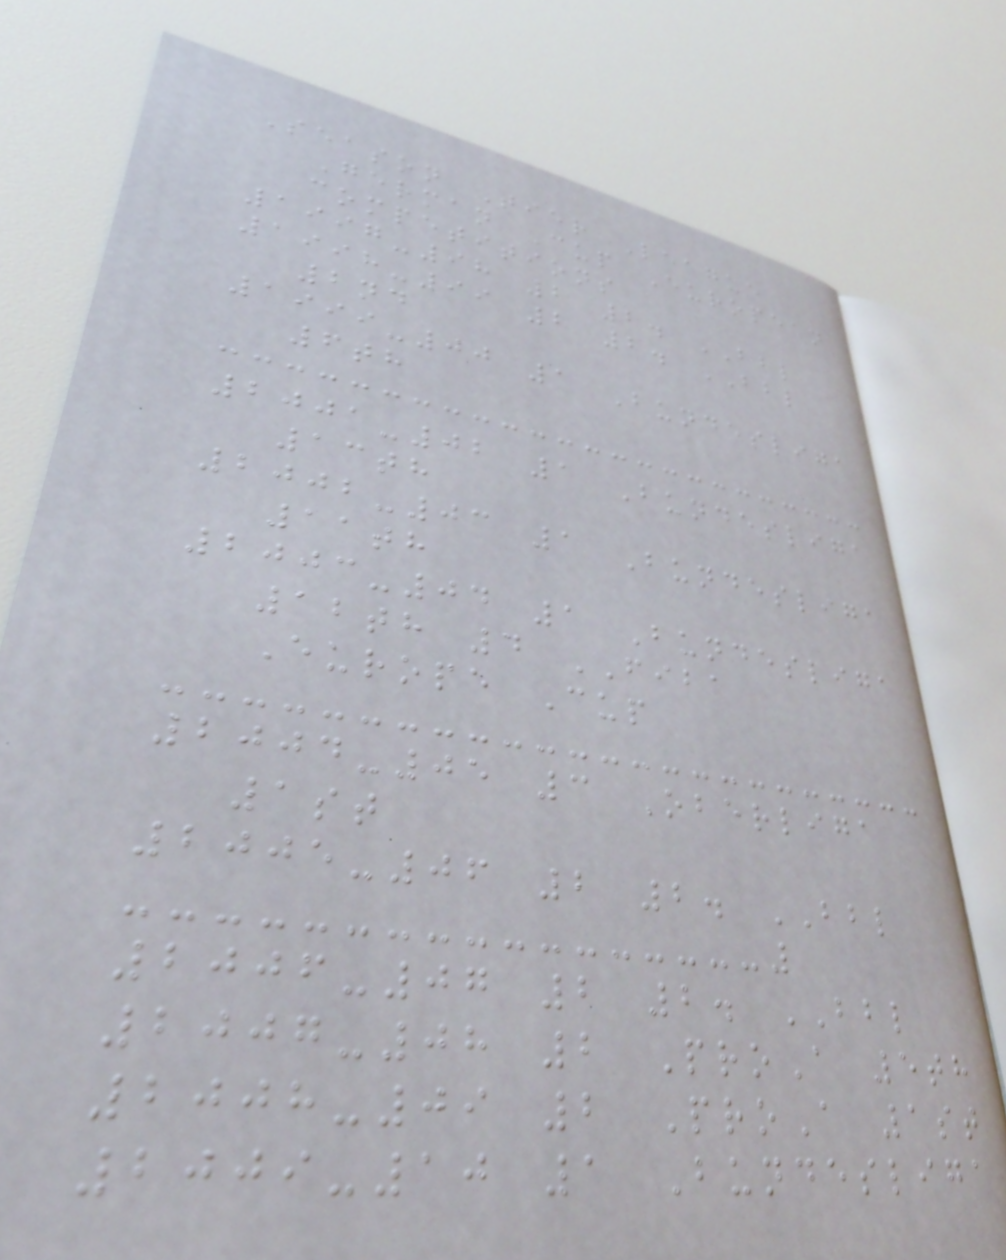Season Tier League
German Cup European
competitions
1997-98 2 2. BBL
1998-99 2 2. BBL
2nd
1999-00 1 Bundesliga
6th
2001-02 1 Bundesliga
13th
2002-03 1 Bundesliga
11th
2003-04 1 Bundesliga
12th 4 FIBA
Europe Cup
2004-05 3 Oberliga
1st
2005-06 2 2. BBL
2006-07 2 2. BBL
2007-08 2 ProA 5th
2008-09 2 ProA 1st
2009-10 1 Bundesliga
